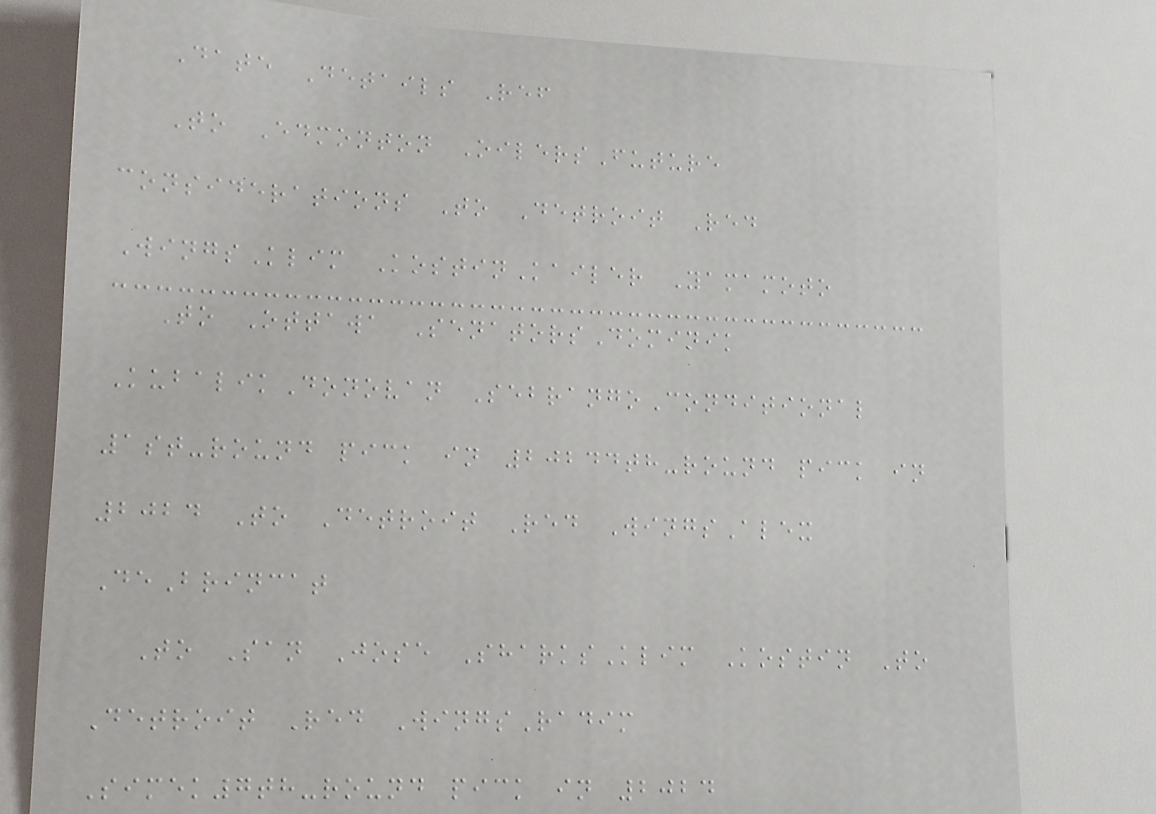Date Details Ref
To Edmonton OilersFuture
considerations To Detroit Red
WingsKlim KostinKailer Yamamoto
To Ottawa SenatorsDominik
KubalikDonovan SebrangoConditional
1st-round pick in 20244th-round pick in
2024 To Detroit Red WingsAlex
DeBrincat
To San Jose SharksKlim Kostin To
Detroit Red WingsRadim
Simek7th-round pick in 2024
